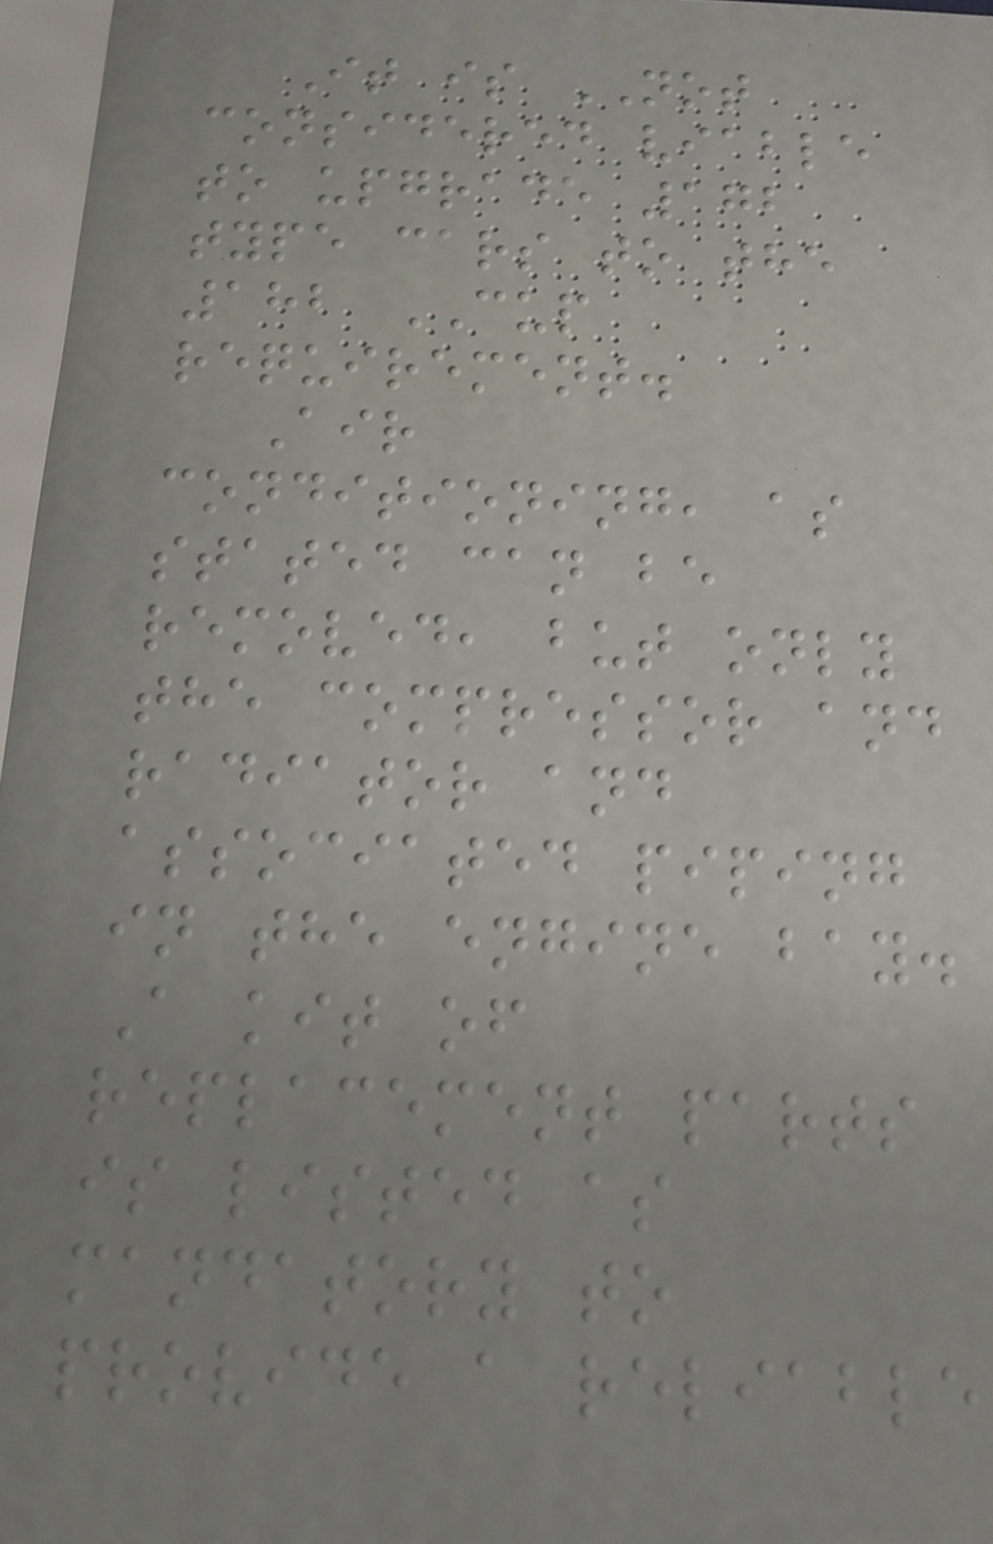It is NOT
considered viable
to upgrade 172
type cars to the
182 CUP
requirement.
Air
conditioning, as
stated can be
removed, but only
the compressor and
radiator and
associated piping
in the engine bay.
A kit of
replacement parts
is listed as
mandatory to
provide a reliable
